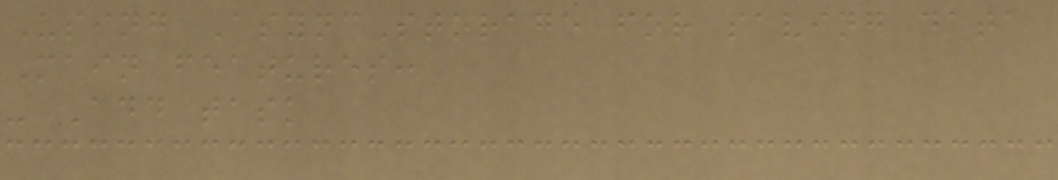Using AsyncStorage for saving data
Main features:
- Add task
